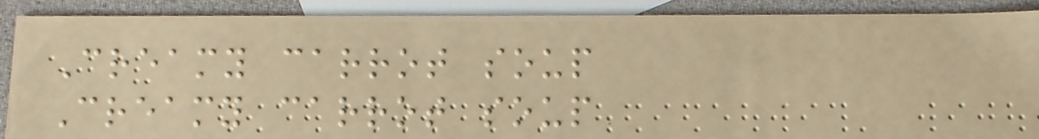Creamy carrot soup
Creamy carrot soup
